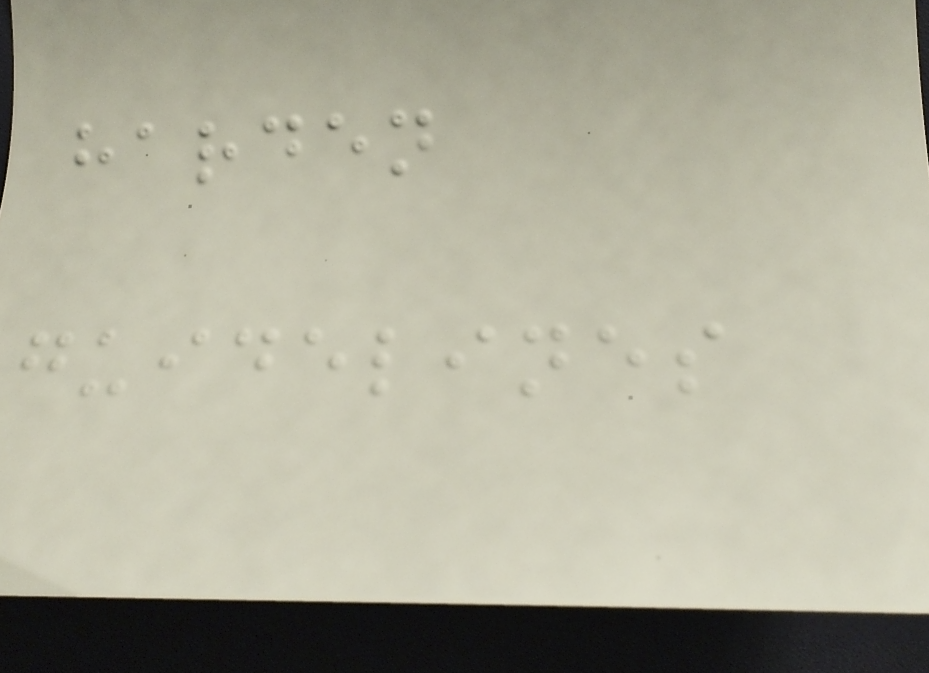harden
guidelines
